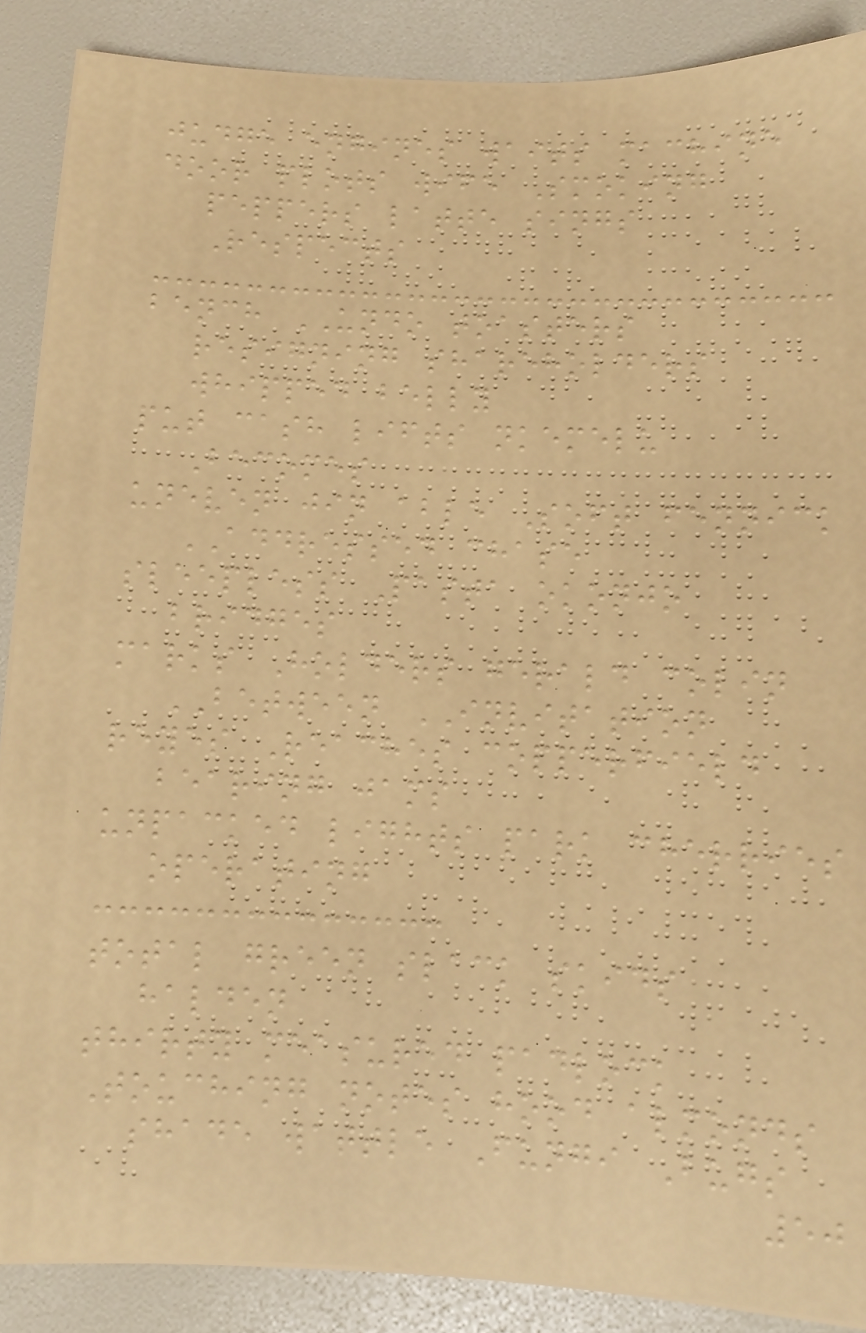judge engines waits machine
door plots wife Smoking
peppers latte sings
Respects
bench UNDO toasters
resigning shareholders
whipped belly
put cash lifts nkemelu
Becomes
uneven jin able Soft fennick
ADDRESSED chase
sleepless Pasta okonjo
bridges
marks Holders gerald colin
BETWEEN INVITATION
reyes Reaches copperfield
bearing jams
unpacked lights park cherries
operating
total green slack skids
halden
thirty measured padlock
Touching notes hood almonds
shade wattle Fungi Bugs
50
